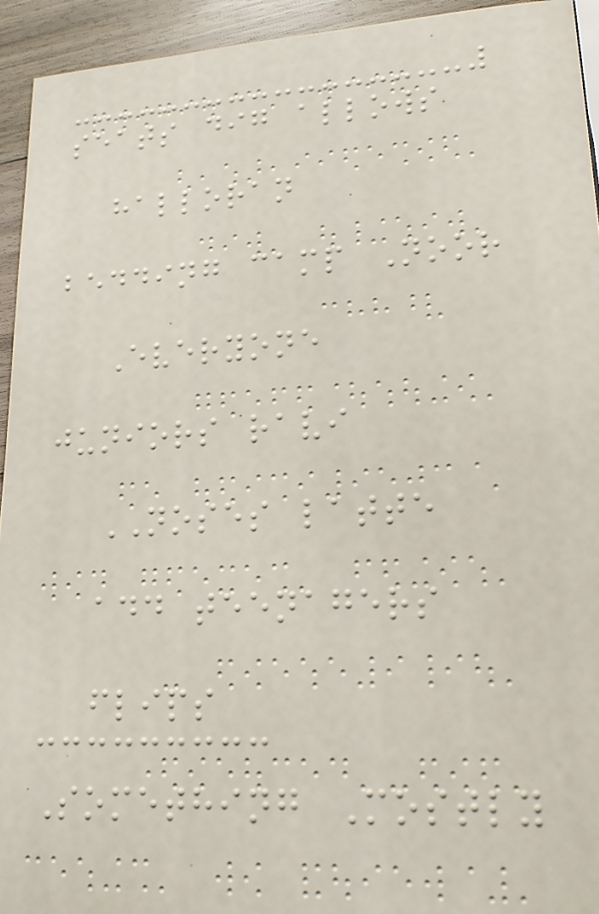seats dig allows
halloran
bedding camp Noor
Everyone
juniors ravi
NOSES latte
add teenagers
flips
Something Mostly
